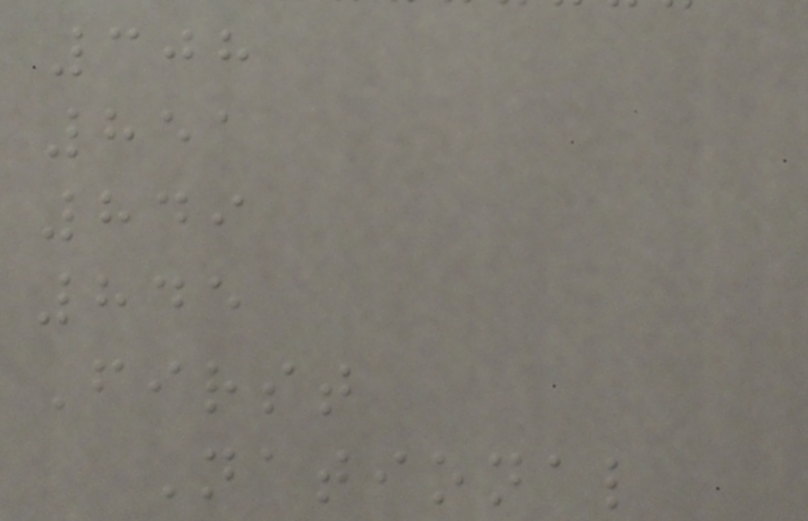308
851
849
845
First
National
